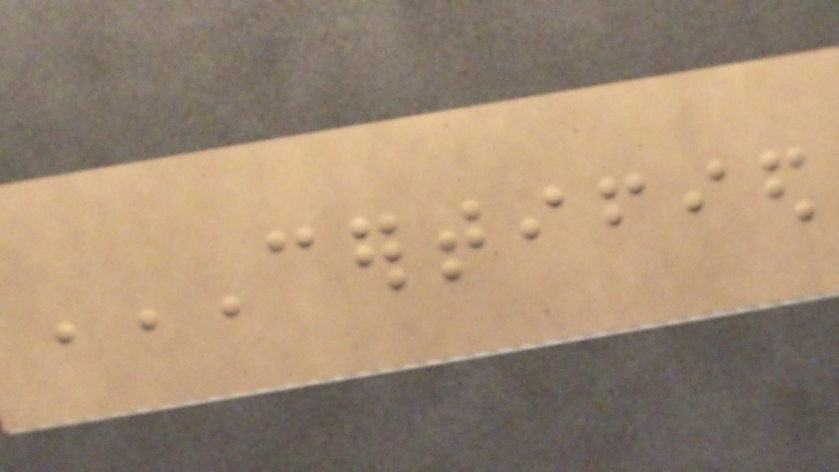CERTIFIED
